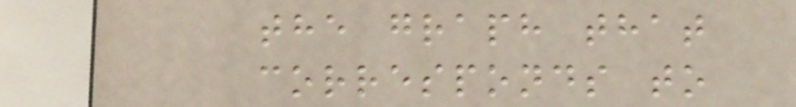the graph that
corresponds to
